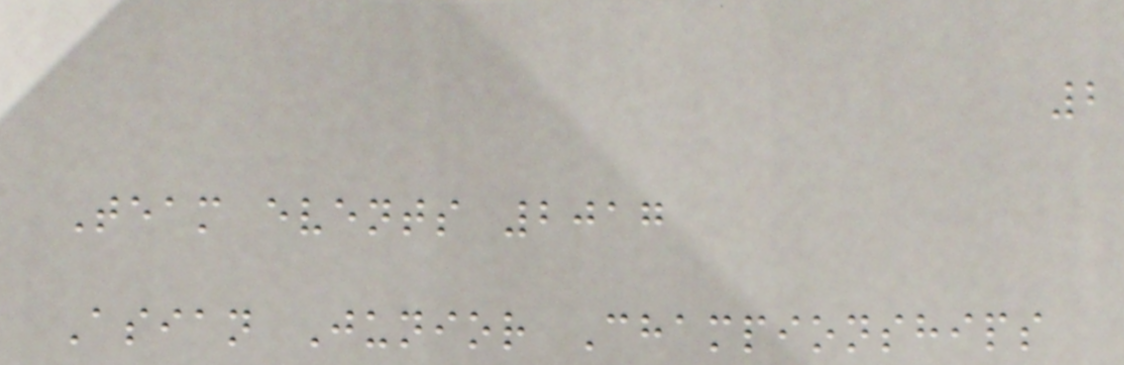2
Team events 2017
Asian Junior Championships
